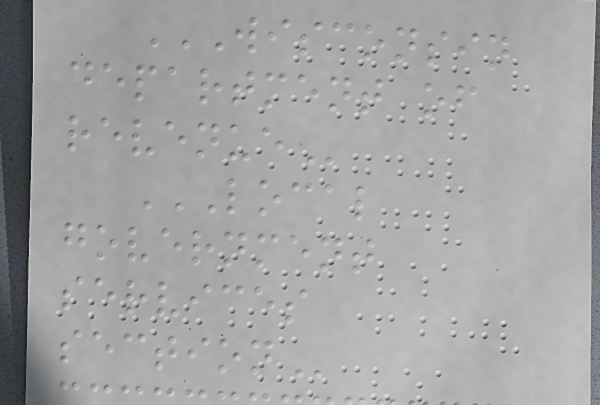WISCONSIN
DEPARTMENT OF
REVENUE
LOCAL
GOVERNMENT
SERVICES
SECTION
